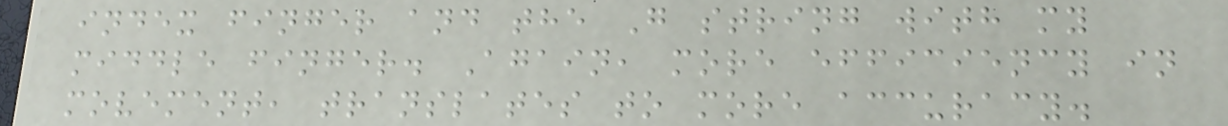index finger and the G string with my
middle finger. Again, more efficiency in
movement, translates to more accuracy.
